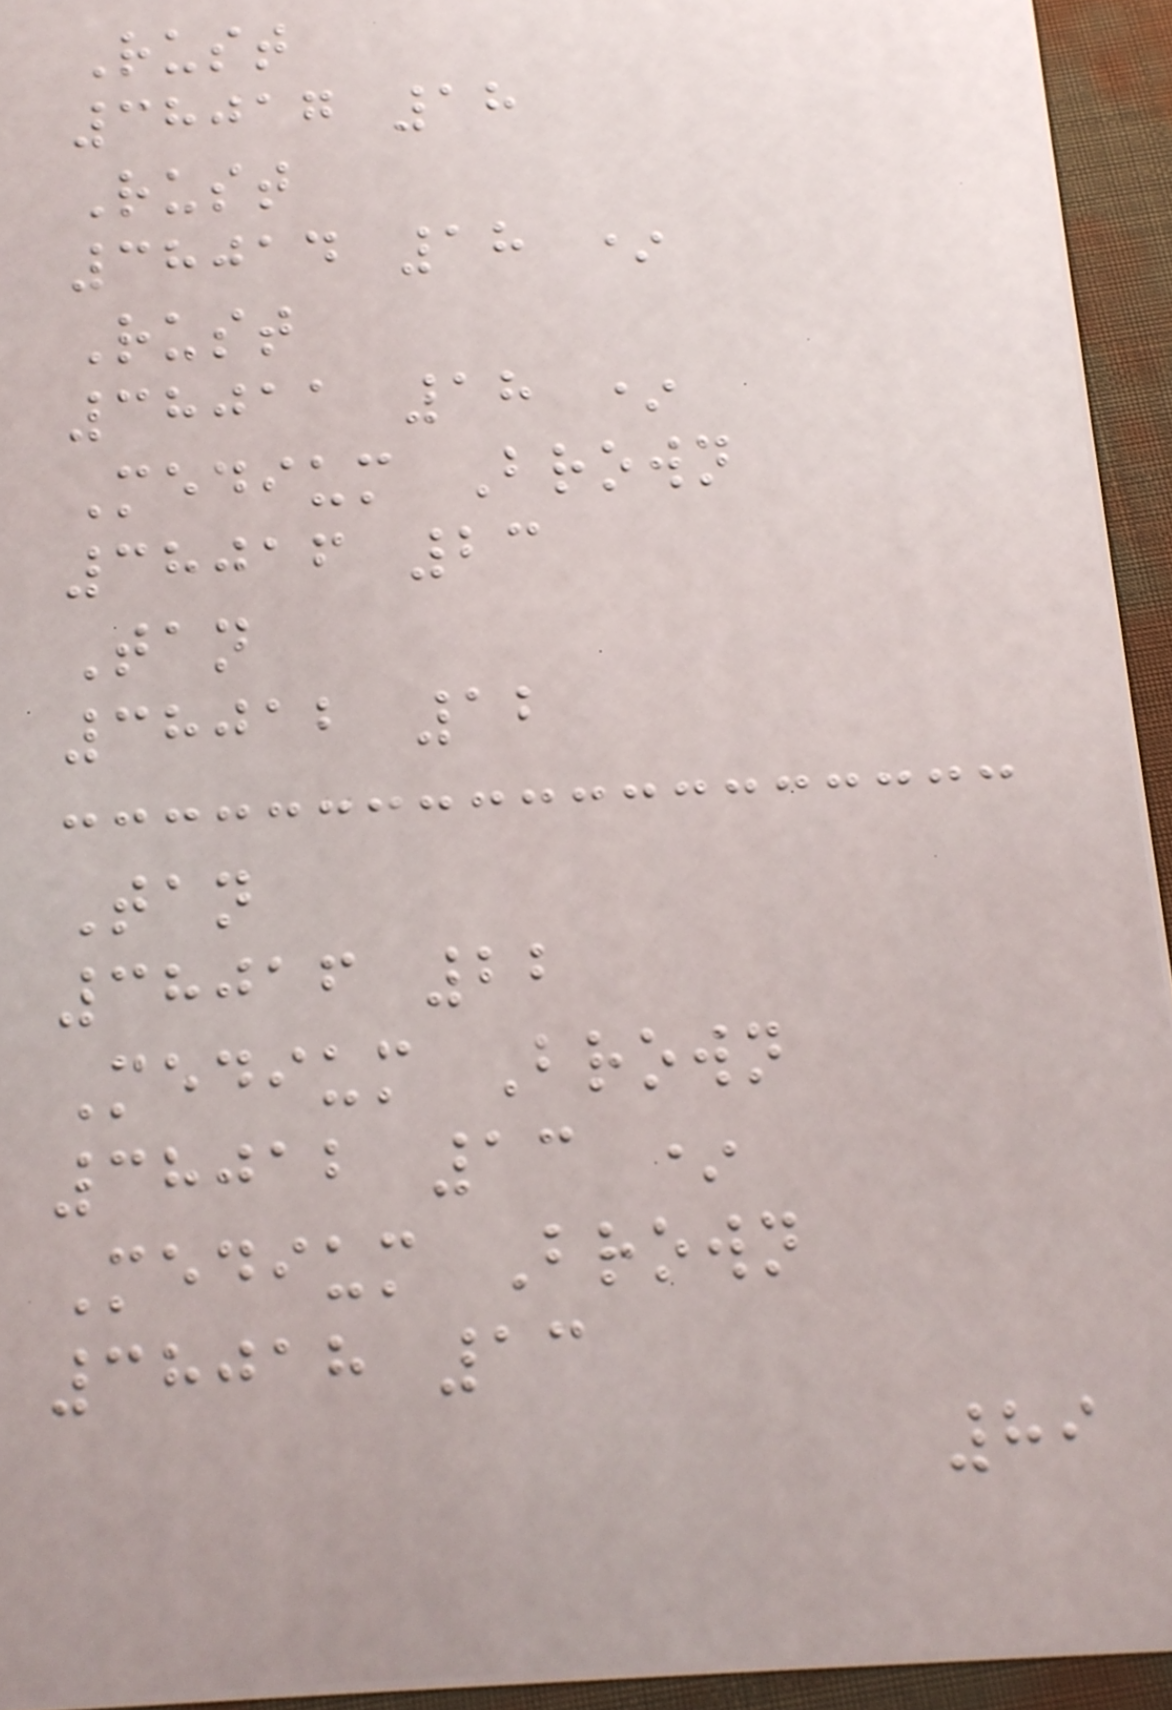Rust
38017 18
Rust
38014 18 *
Rust
38011 18 *
Medium Brown
38016 23
Tan
38012 12
Tan
38016 22
Medium Brown
38012 13 *
Medium Brown
38018 13
89
